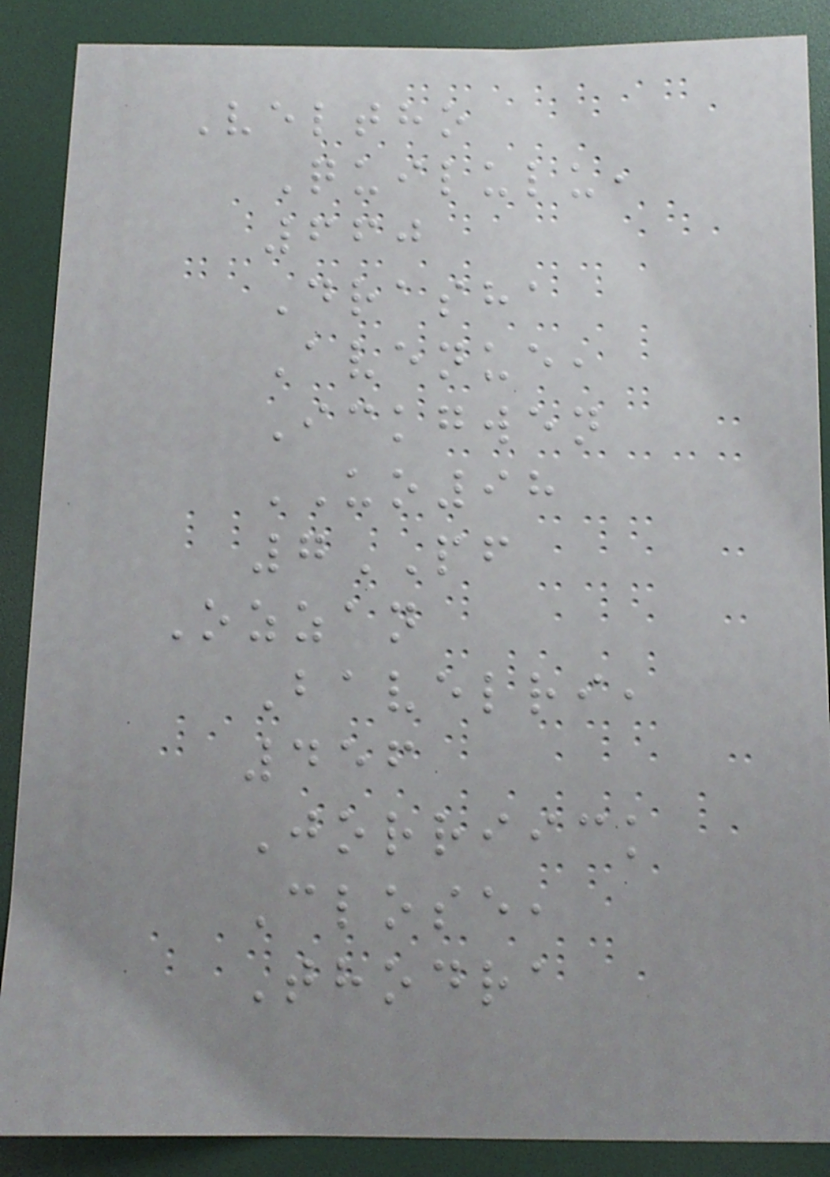Veltho
Quilulu,
660
Drasha
Avenue,
Ickgwen
UO98
7PF
Ozzan
Bavelri,
456
Jorriick
Close,
Thodra
